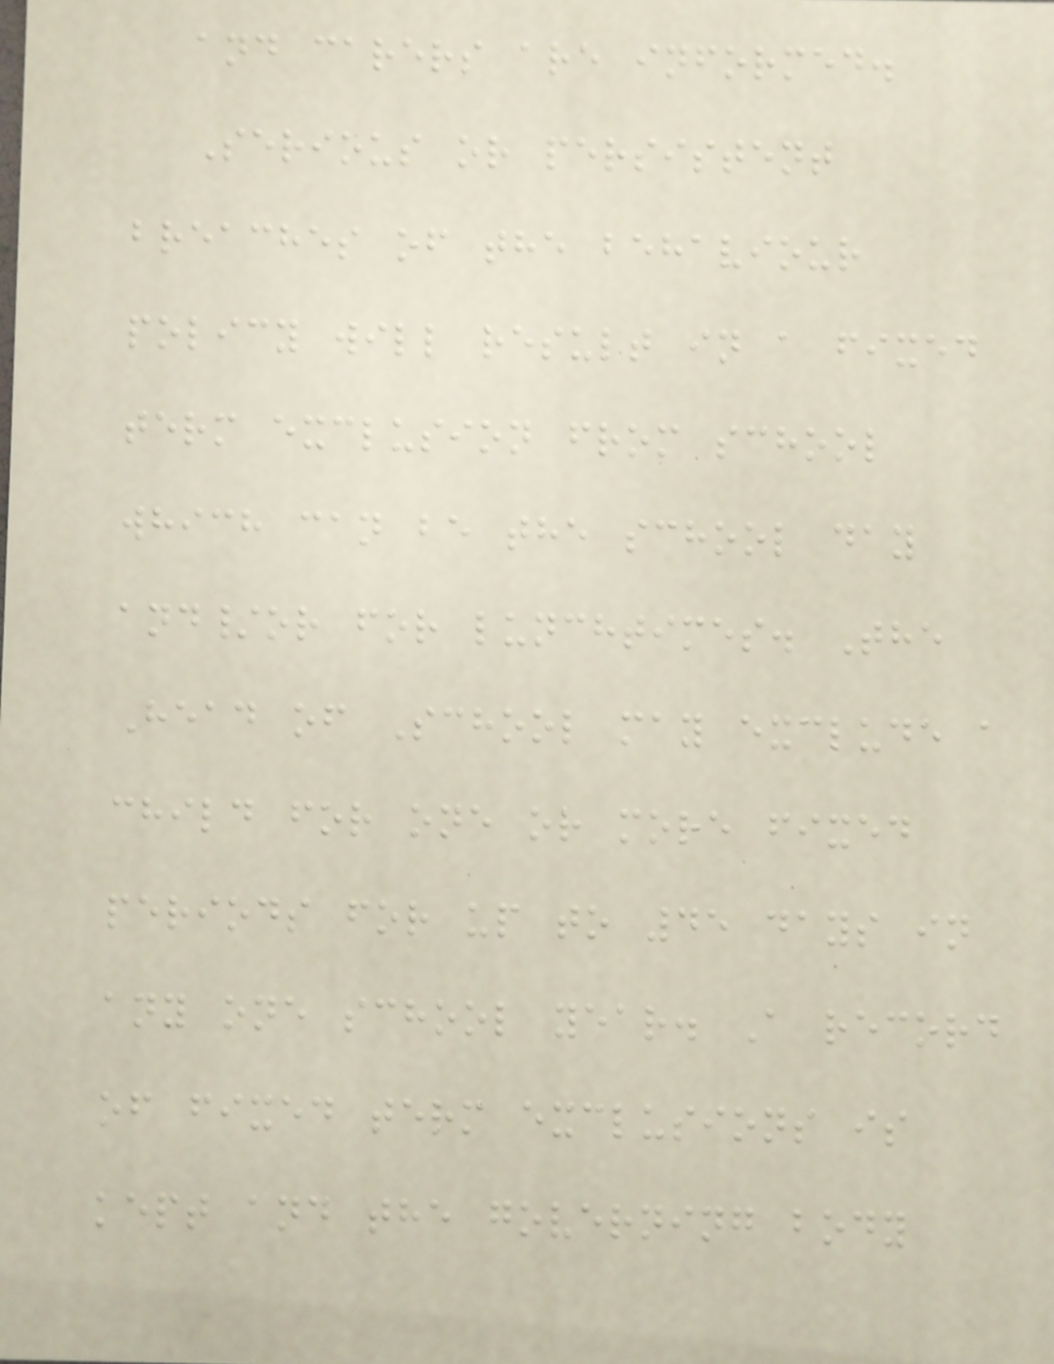and carers are informed.
Serious or persistent
breaches of the behaviour
policy will result in a fixed
term exclusion from school
which can be the school day
and/or for lunchtimes. The
Head of School may exclude a
child for one or more fixed
periods for up to 45 days in
any one school year. A record
of fixed term exclusions is
kept and the governing body
